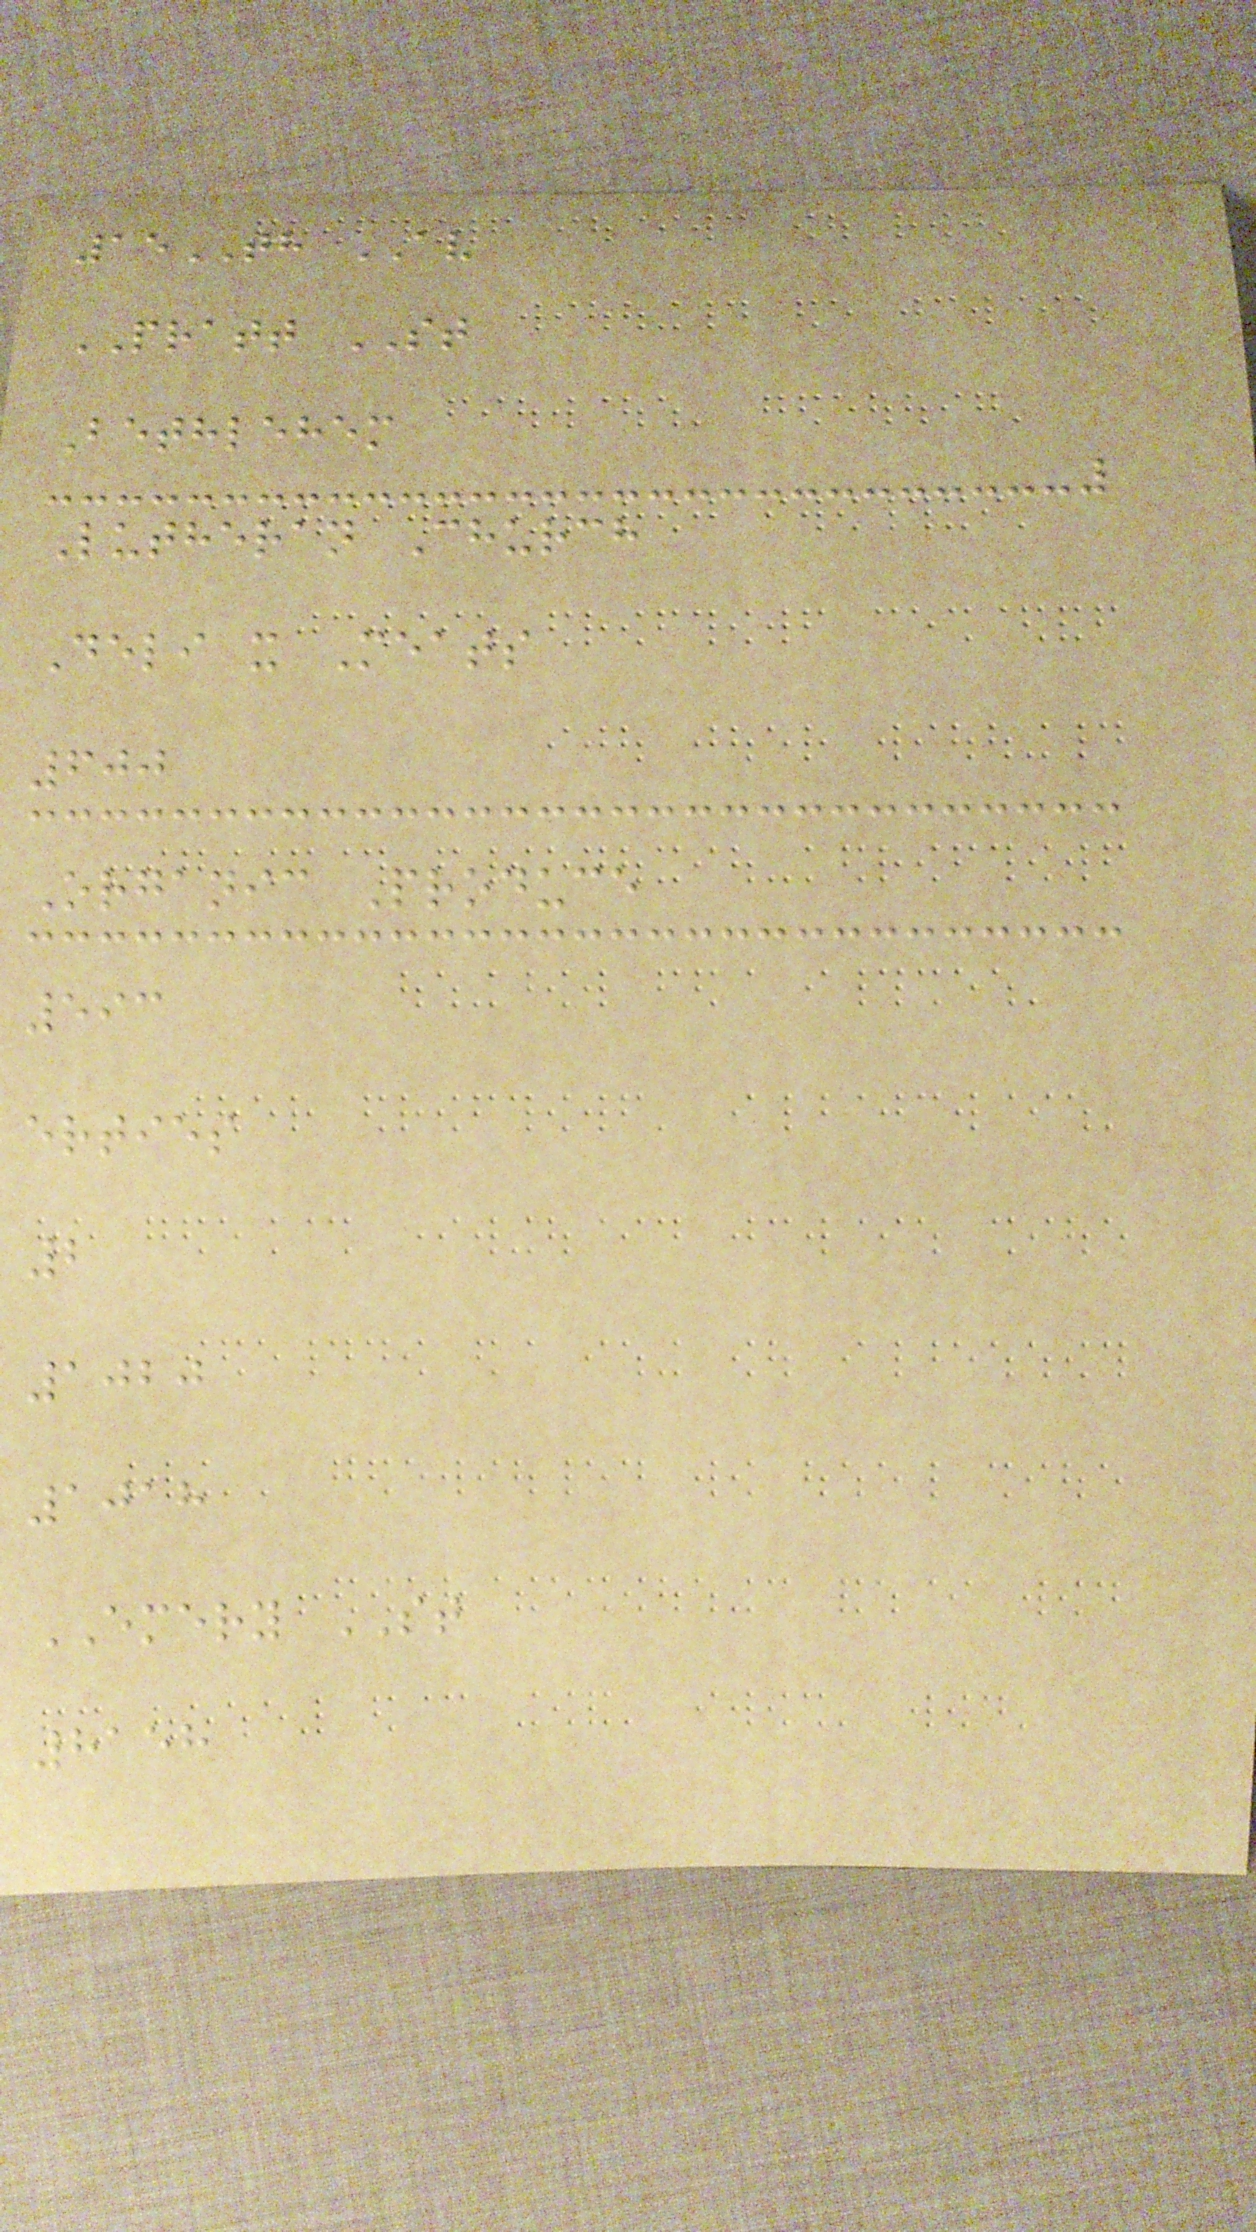15TH AV
PRATT ST
Bethlehem
Lutheran Church
Deli x Meats
600
Organic Produce
593
erties
2
1020
1018
EMERY ST
8158
